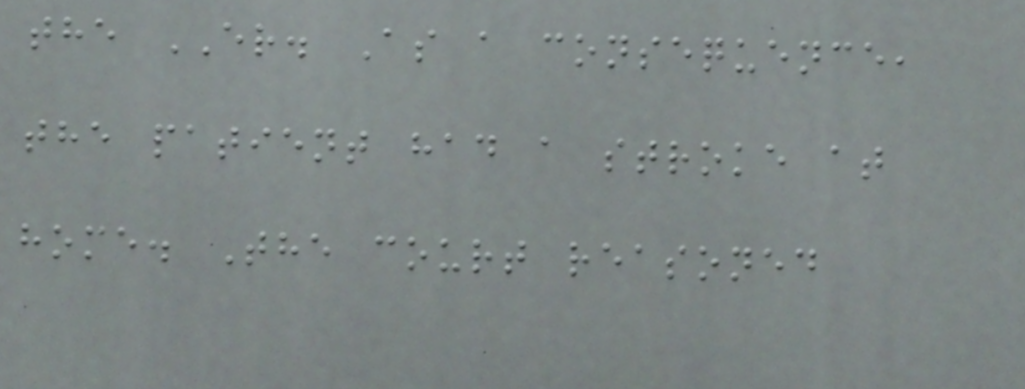the ER. As a consequence,
the patient had a stroke at
home. The court reasoned
